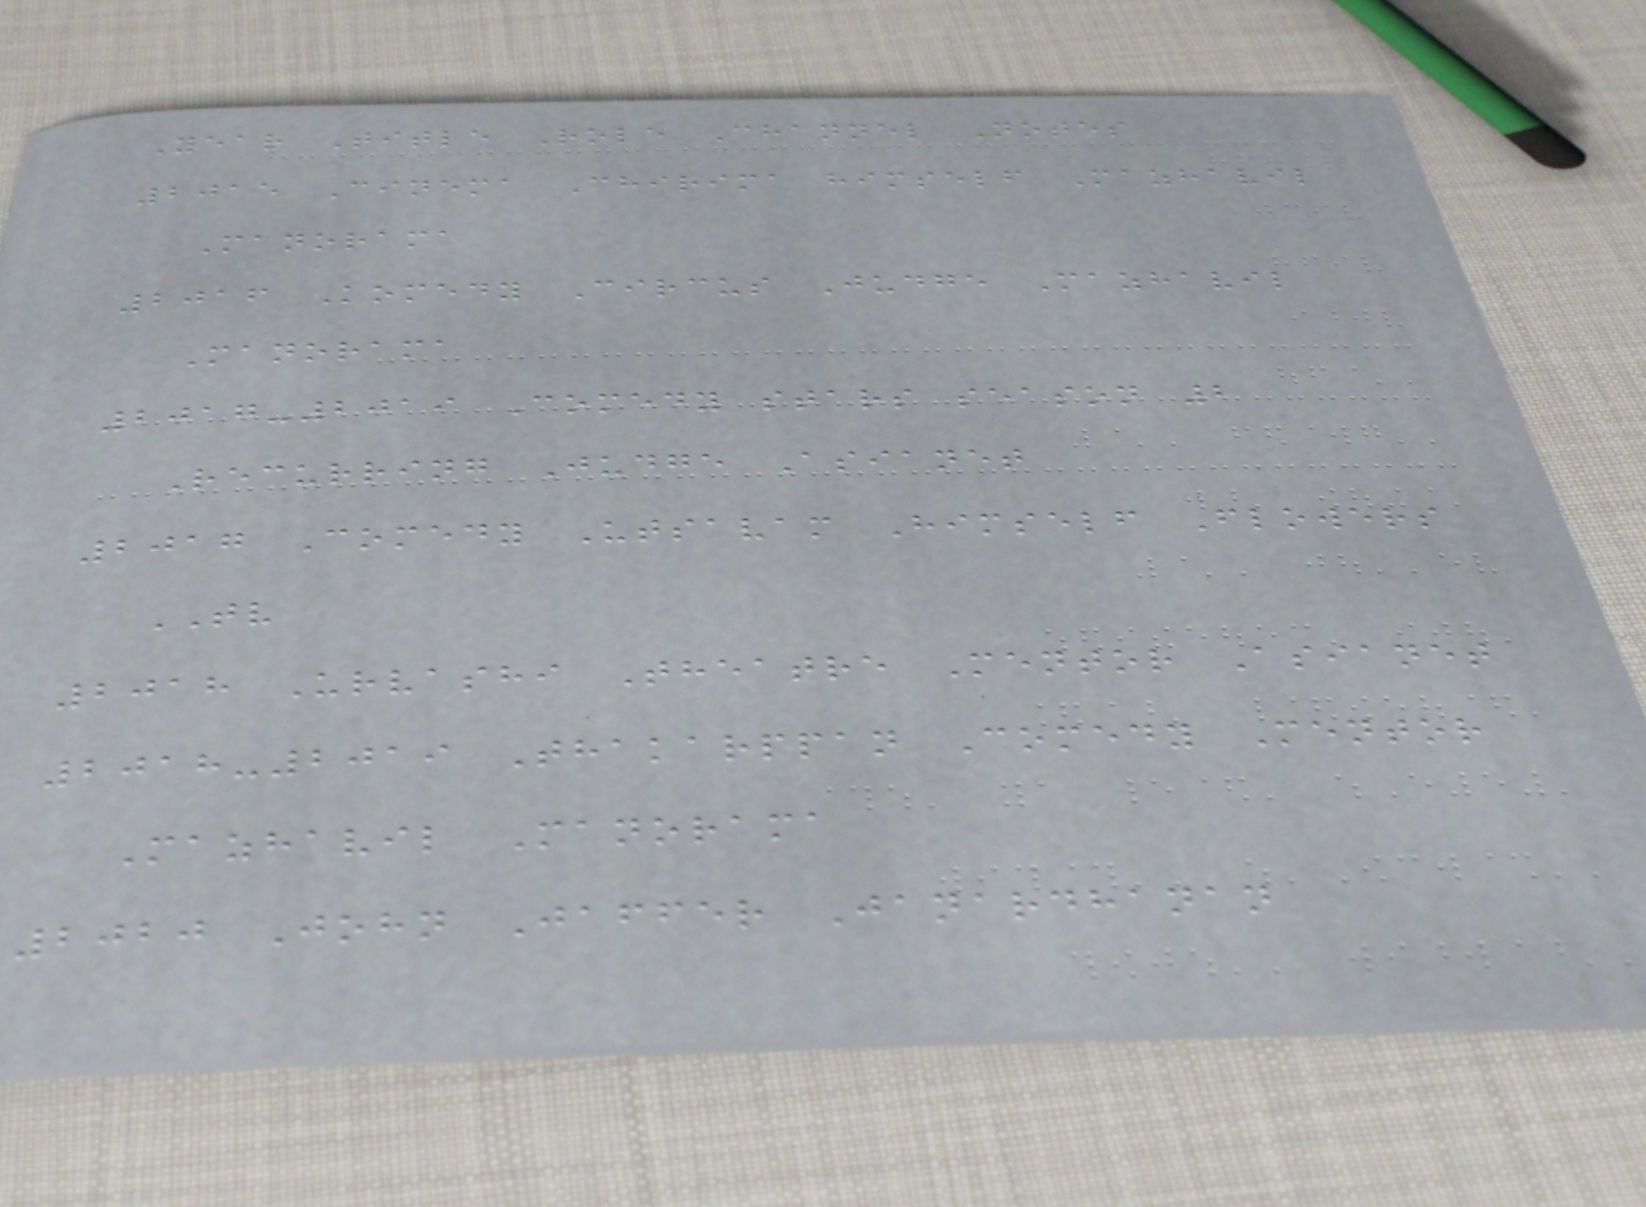Year Title Role Channel Notes
2015 Cinema Chirima himself Mazhavil
Manorama
2016 Komedy Circus Judge Mazhavil
Manorama
2017-2019 Comedy stars season 2
Recurring Judge Asianet
2017 Comedy Utsavam Himself Flowers
TV
2018 Urvashi Theatre Mentor Asianet
2018-2019 Thakarppan Comedy Mentor
Mazhavil Manorama
2020 John Jaffer Janardhanan
